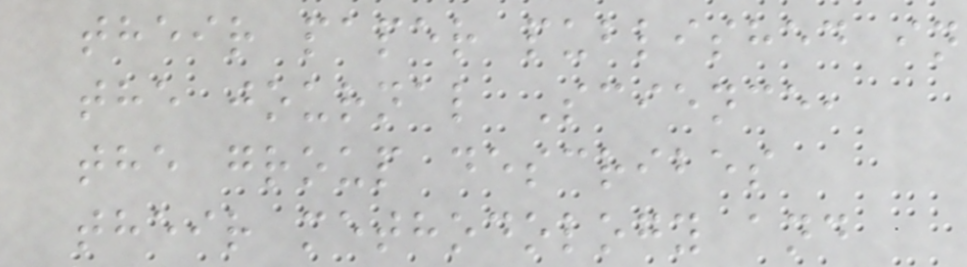their paper published in
the journal Science,
the group describes
their methodology and
